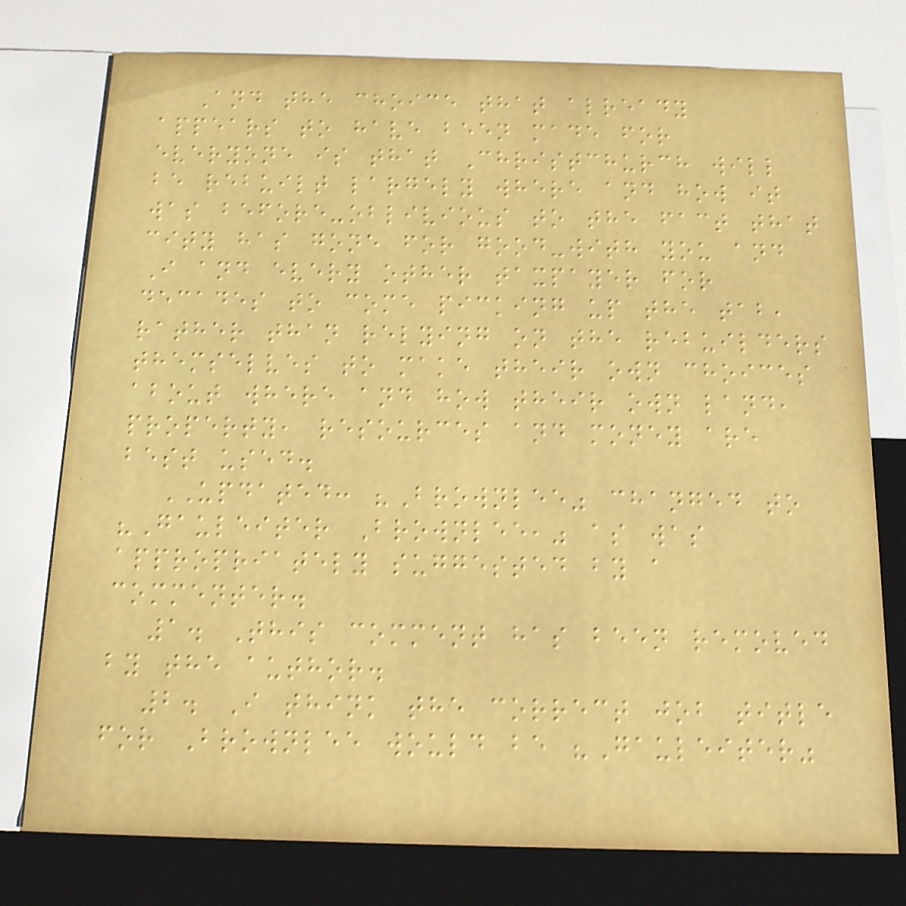And the choice that already
appears to have been made for
everyone is that Christchurch will
be rebuilt largely where and how it
was before-oblivious to the fact that
city has gone for good-with you and
I and every other taxpayer for
decades to come picking up the tab,
rather than relying on the rebuilders
themselves to make their own choices
about where and how their own land,
property, resources and money are
best used.
UPDATED: "Brownlee" changed to
"Gauleiter Brownlee," as was
appropriately suggested by a
commenter.
1. This comment has been removed
by the author.
2. I think the correct job title
for Brownlee would be "Gauleiter"
